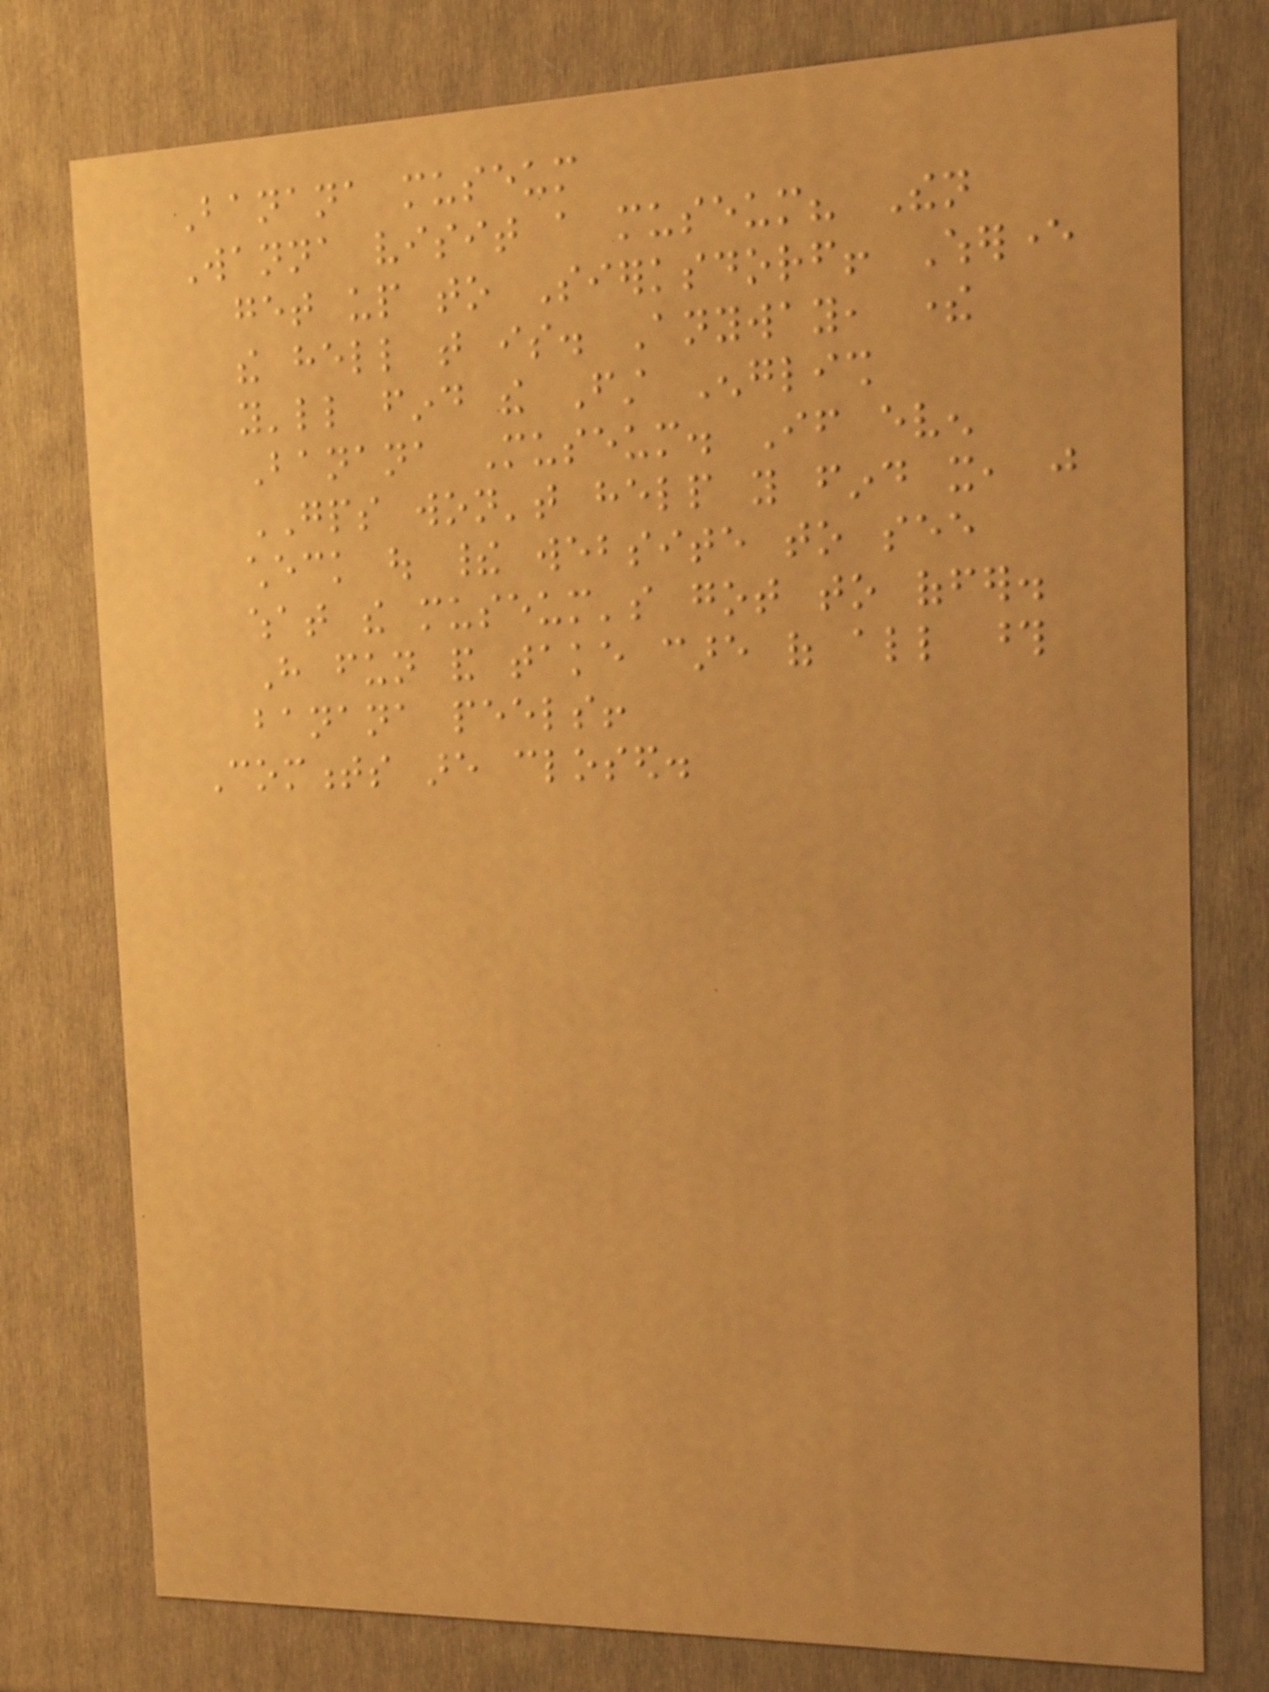Banana museum
Wanna visit a museum? Then
get up to Sierksdorf! Wherever
the hell that is. Anyway, there
you'll find the First English
Banana Museum. If even
GPS won't help you find it, just
check out their website to see
what the museum's got to offer.
Have fun and take care of all those
banana peels!
Comments are closed.
